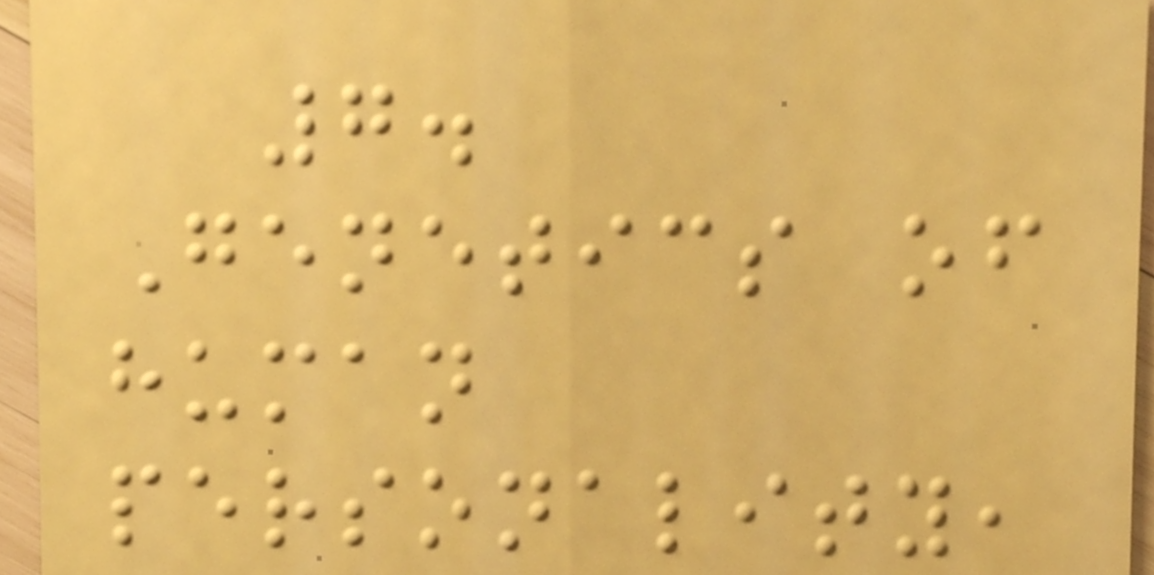7.
Genetics of
human
personality,
